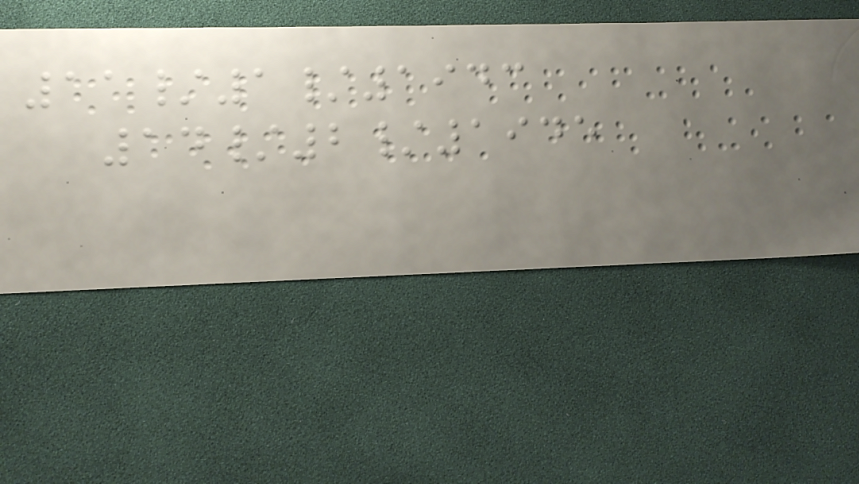11/1/1943
14/2/1945
